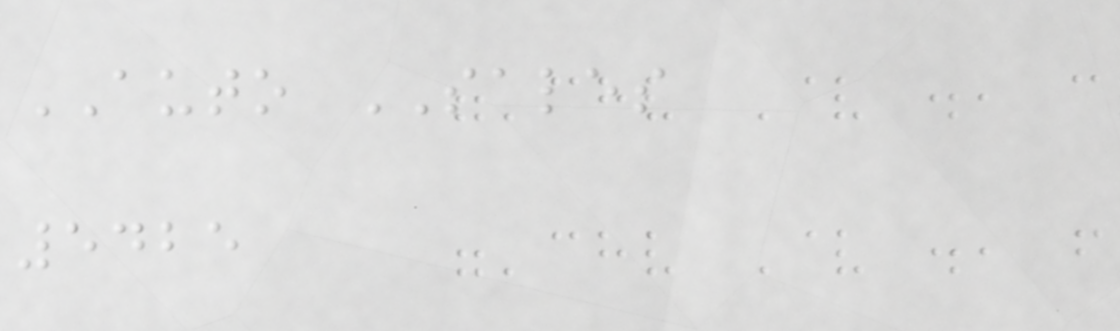AUTO SALES
5425
